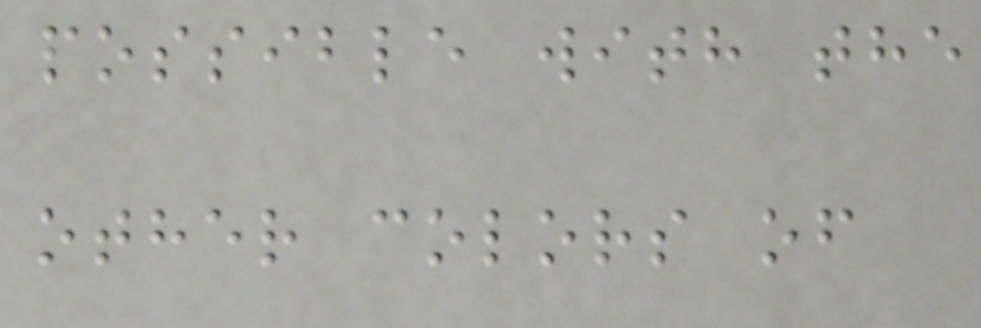possible with the
other colors of
